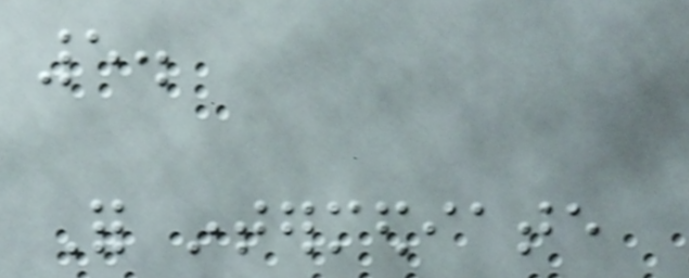5.
For intermediate
